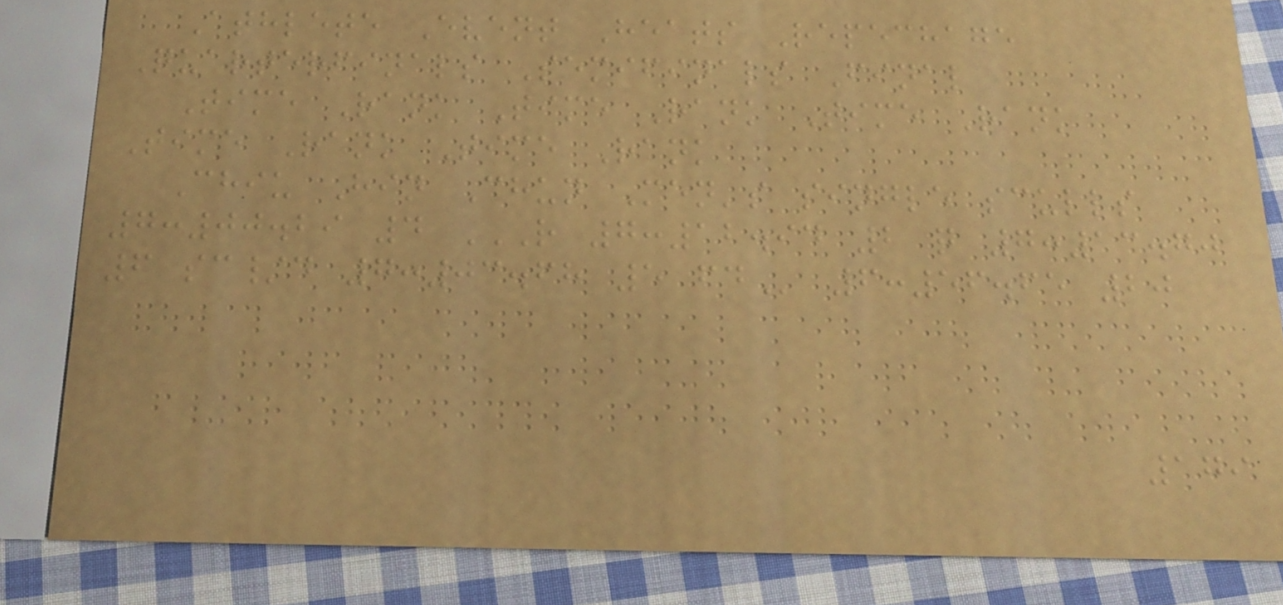Athlete Event Heats Repechage
Quarterfinals Semifinals Final
Time Rank Time Rank Time Rank
Time Rank Time Rank
Chiu Hin Chun Men's single sculls
7:00.29 4 R 7:12.94 2 Q 7:13.70
6 SC/D 7:03.68 5 FD 6:56.65 20
179
